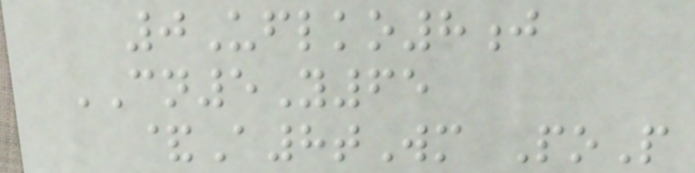0Uflko8j
CN5Y65
&A8tWm PoP
